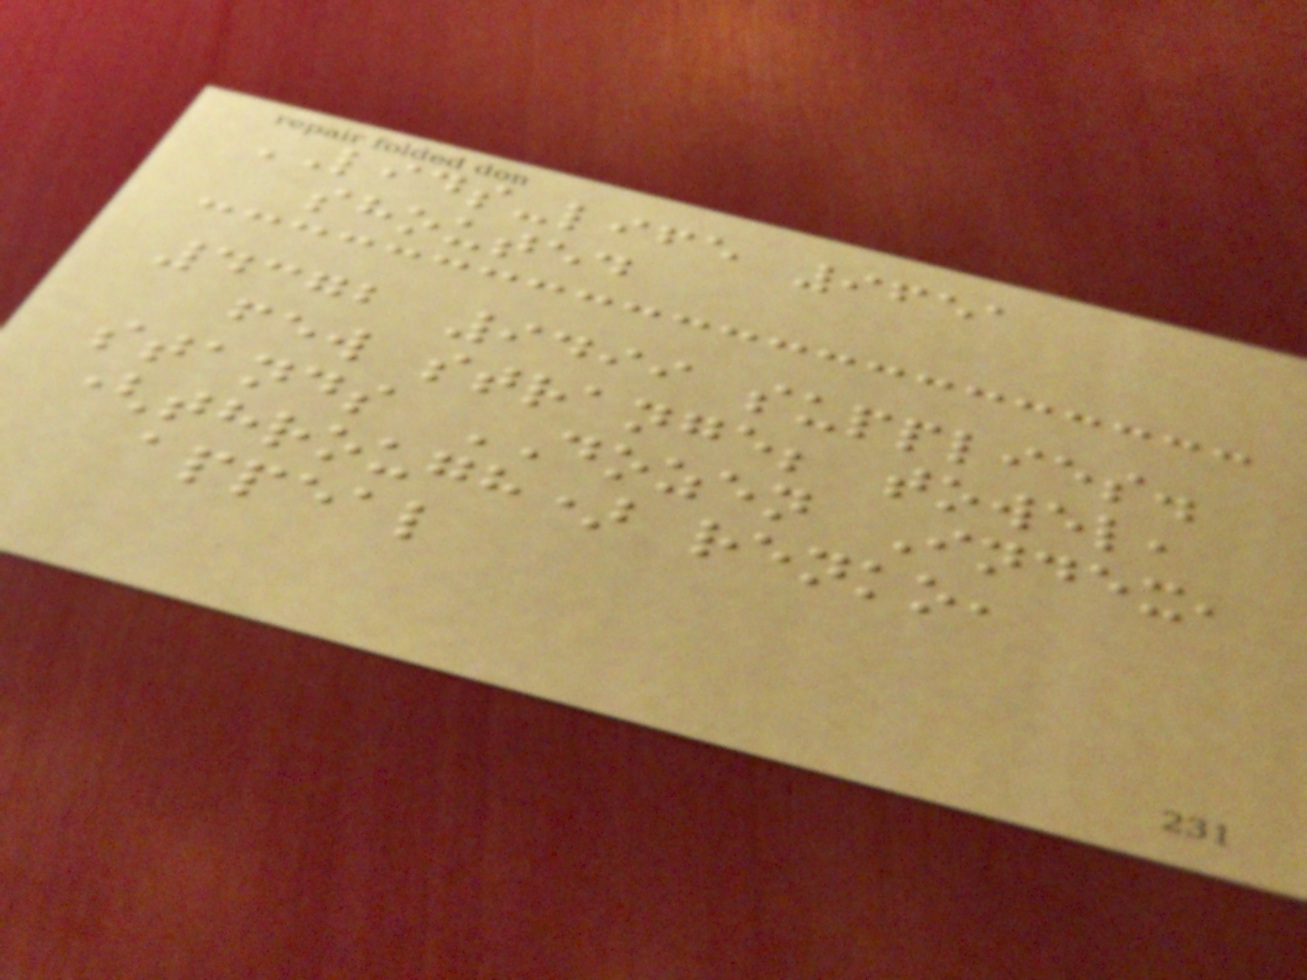LIDS-life 9651
shouted
4372 9499 supplies.
few strange; towel,
stands DOZEN Index,
(through) renko,
appeal
